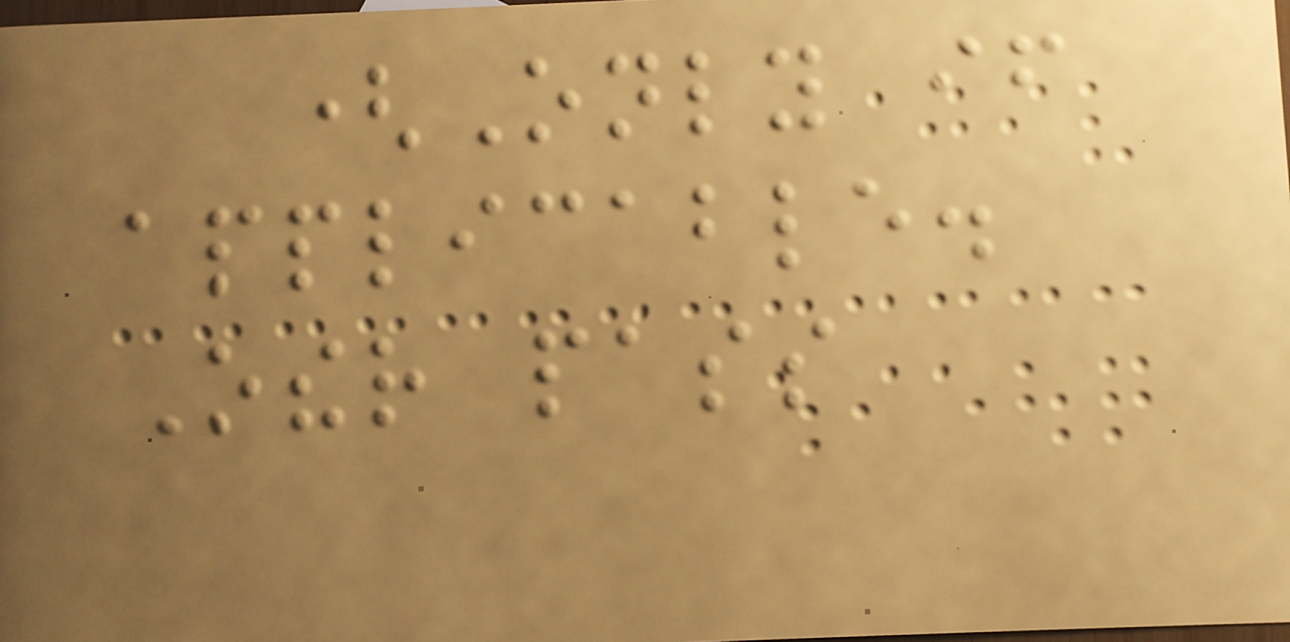(Only if
applicable.
Other pass
